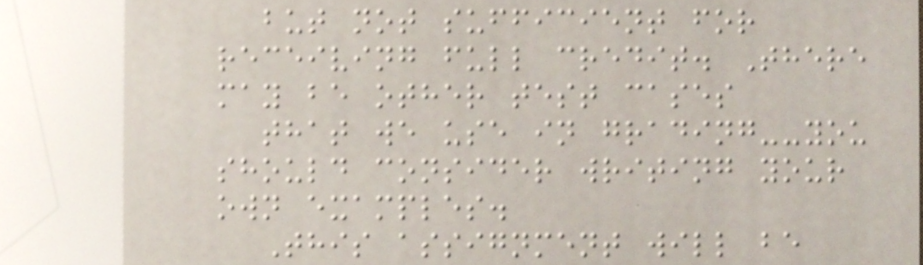but not sufficient for
receiving full credit. There
may be other test cases
that we use in grading--you
should consider writing your
own examples.
This assignment will be
